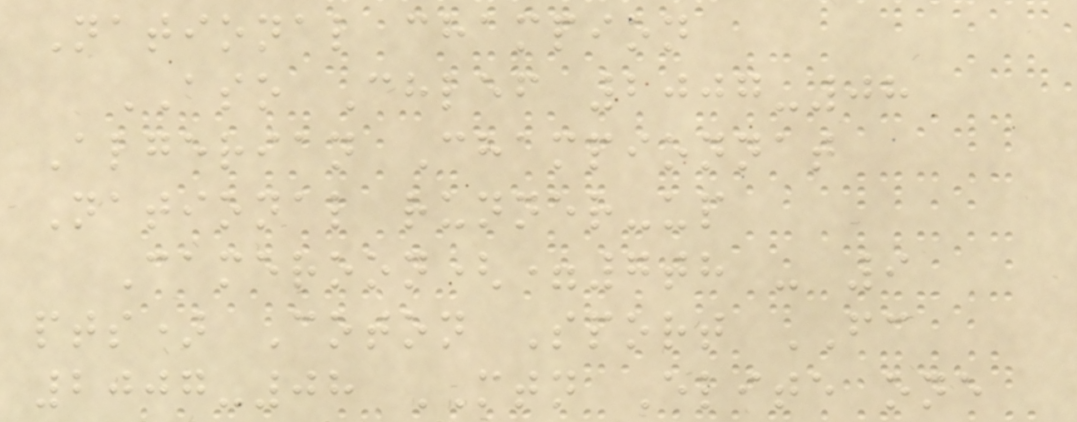National champion
ASO Chlef 2007-08
Algerian Championnat
National runner-up
Cameroon(=7th - 9
pts) Coton Sport FC
2007-08 MTN Elite one
